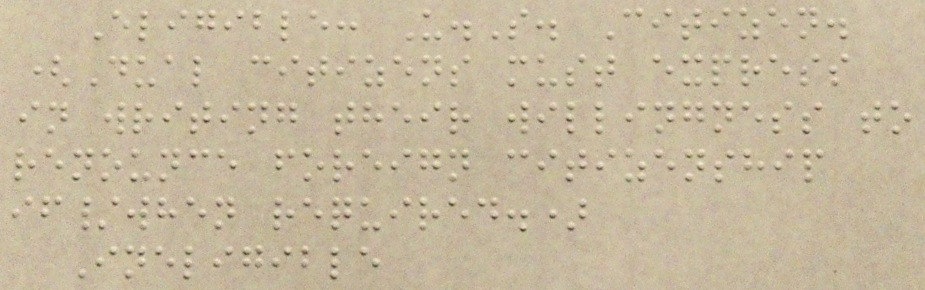Eligible: U.S. Citizen.
(Dual citizens must express
in writing their willingness to
renounce foreign citizenship
if/when required.)
Ineligible
